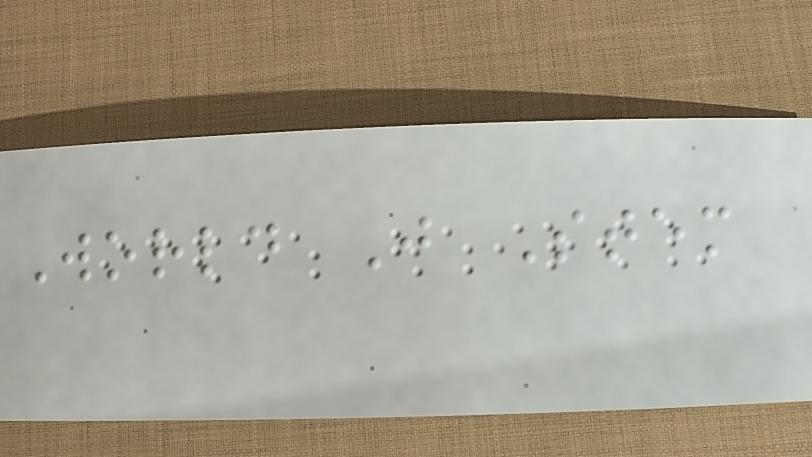World J Stem
